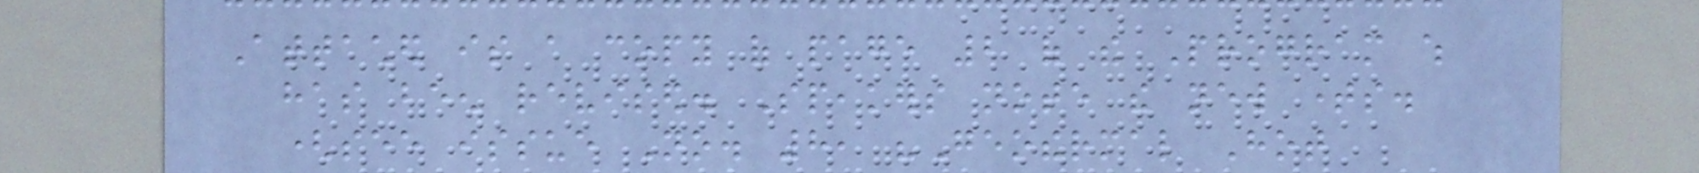Attached is a copy of page 2 of the Program which
has been revised. Speakers note the new times.
(see issue No. 8, "Geothermal Hot
